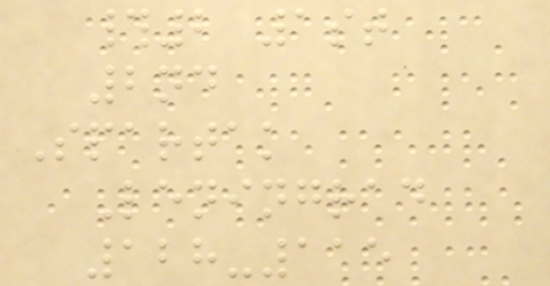#2 1st
2nd
Spartak
Leningrad
128-115
